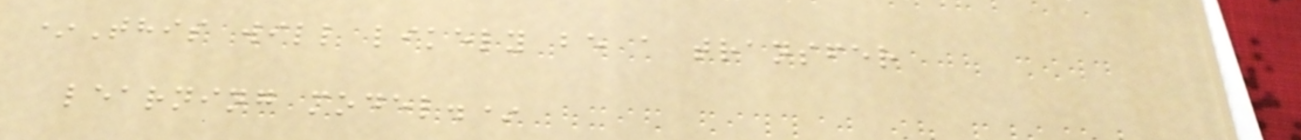*This will likely be a transfer
learning model.*
